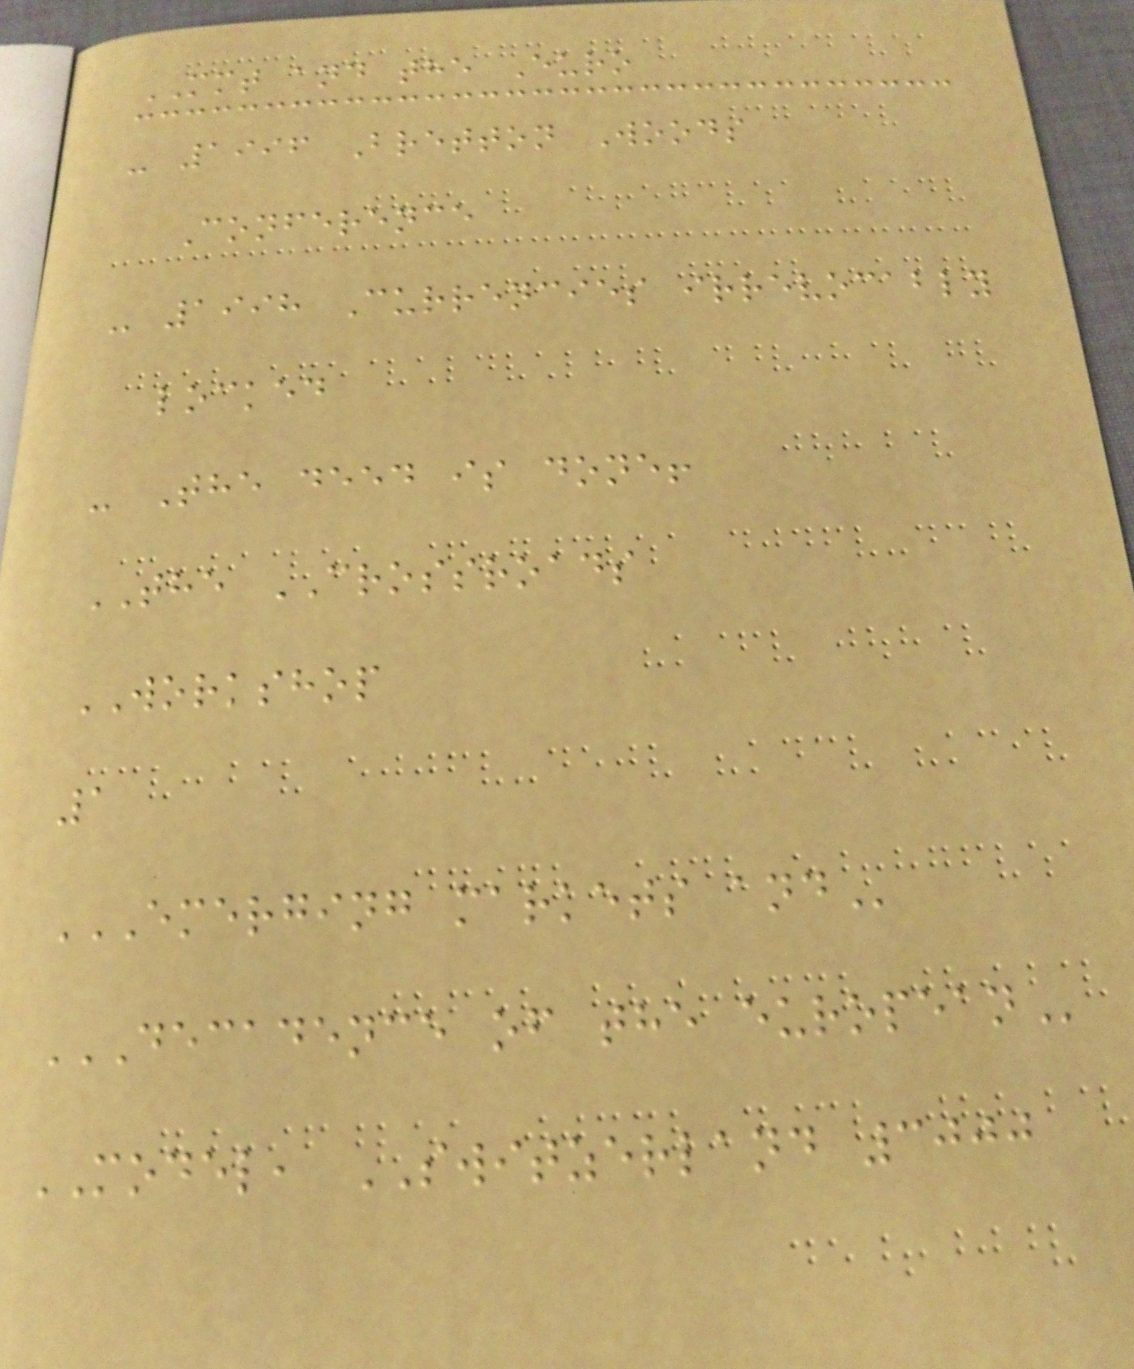MMT and the Euro
- 1996 Bretton Woods
Conference
- 1998 Currencies irrevocably
locked
- The deed is done!
THE CROSSROADS
WORKSHOP
1
EMERGING MARKETS AND
DECADENCE OF THE EUROPEAN
MODEL, SWITZERLAND 3000
